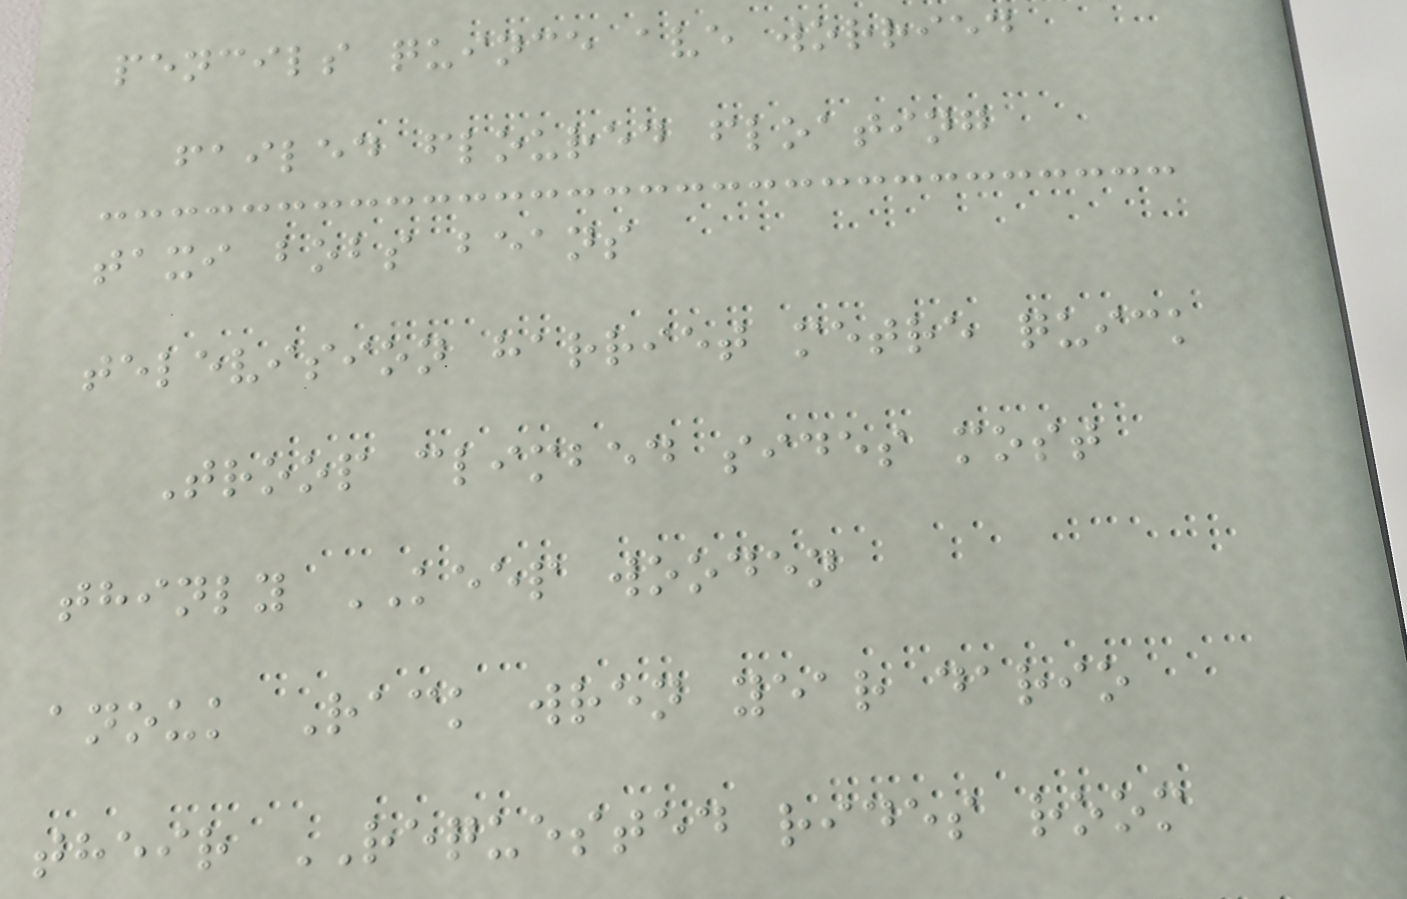pencils quince ave worried
failed floured floating
taxi bobs beans
television harriet metre quick
Troop climbed sides most
thinly KEEP wooden
anouk Rack wren year dario
their REQUESTED rides room
